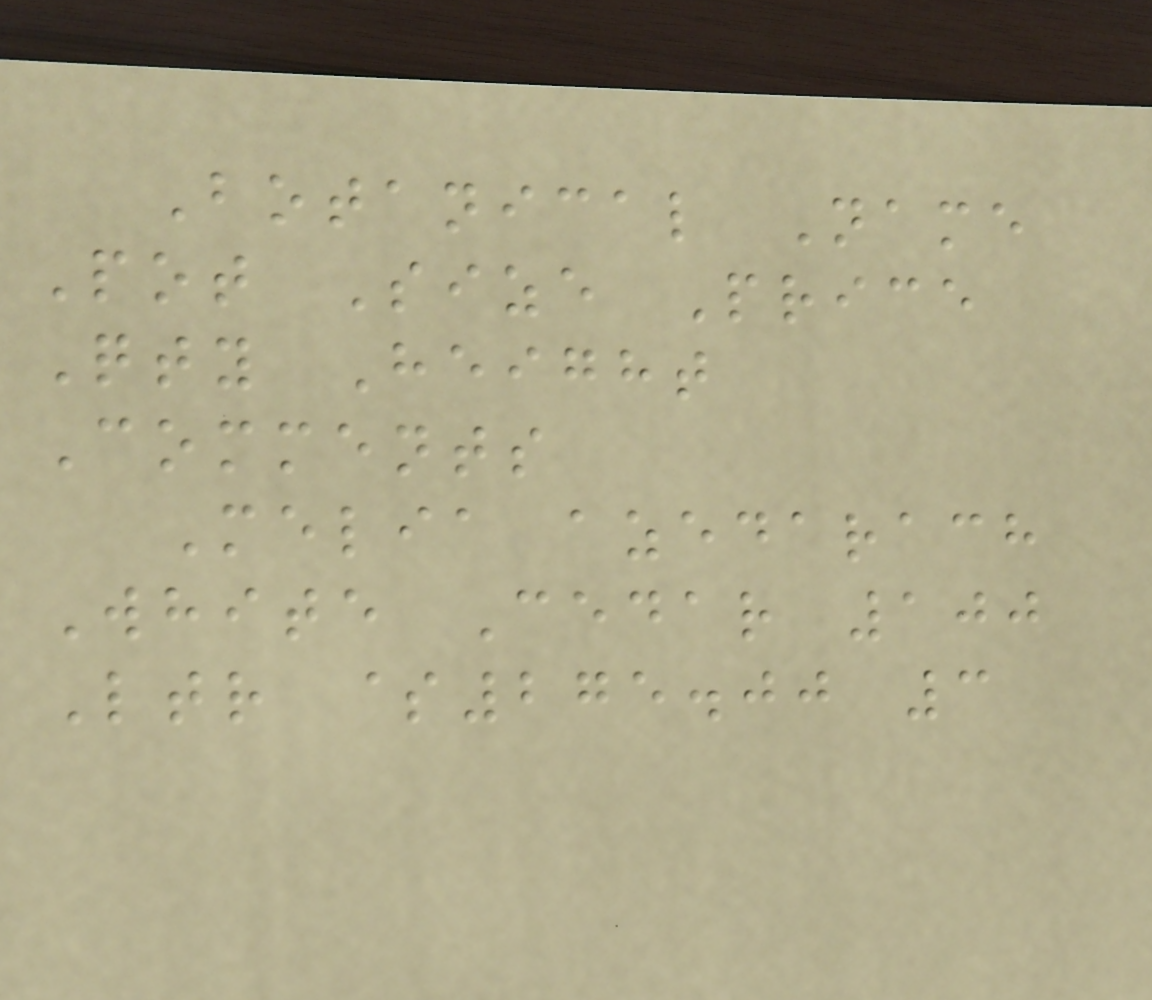Botanical Name
Pot Size Price
Qty Height
Comments
Melia azedarach
White Cedar 100
Ltr $275.00 3
